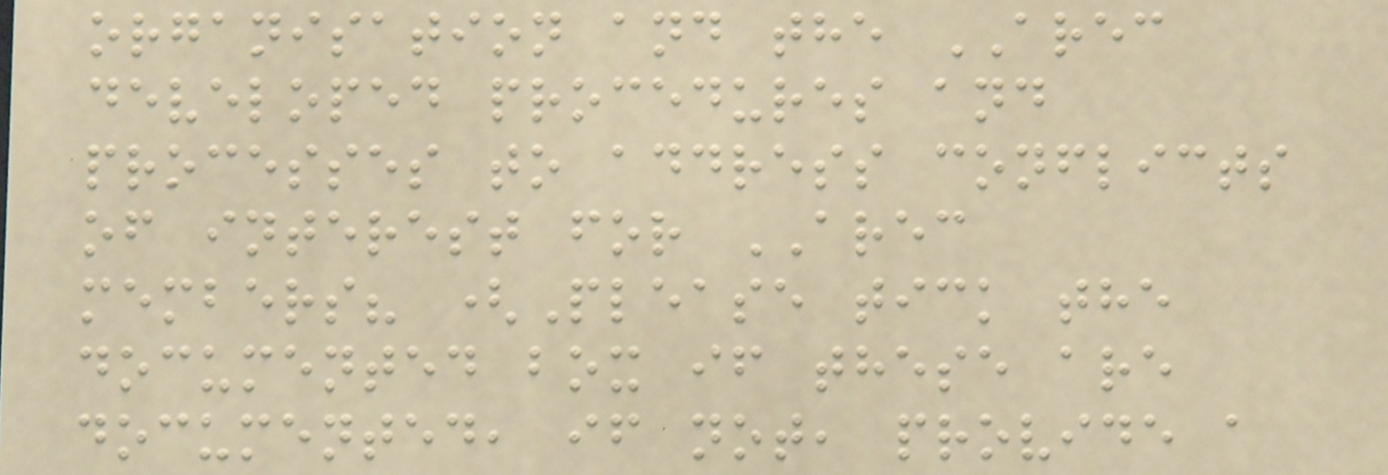organisation and the AREC
developed procedures and
processes to address conflicts
of interest for AREC
members? (Please tick the
documented box if these are
documented, if not, provide a
